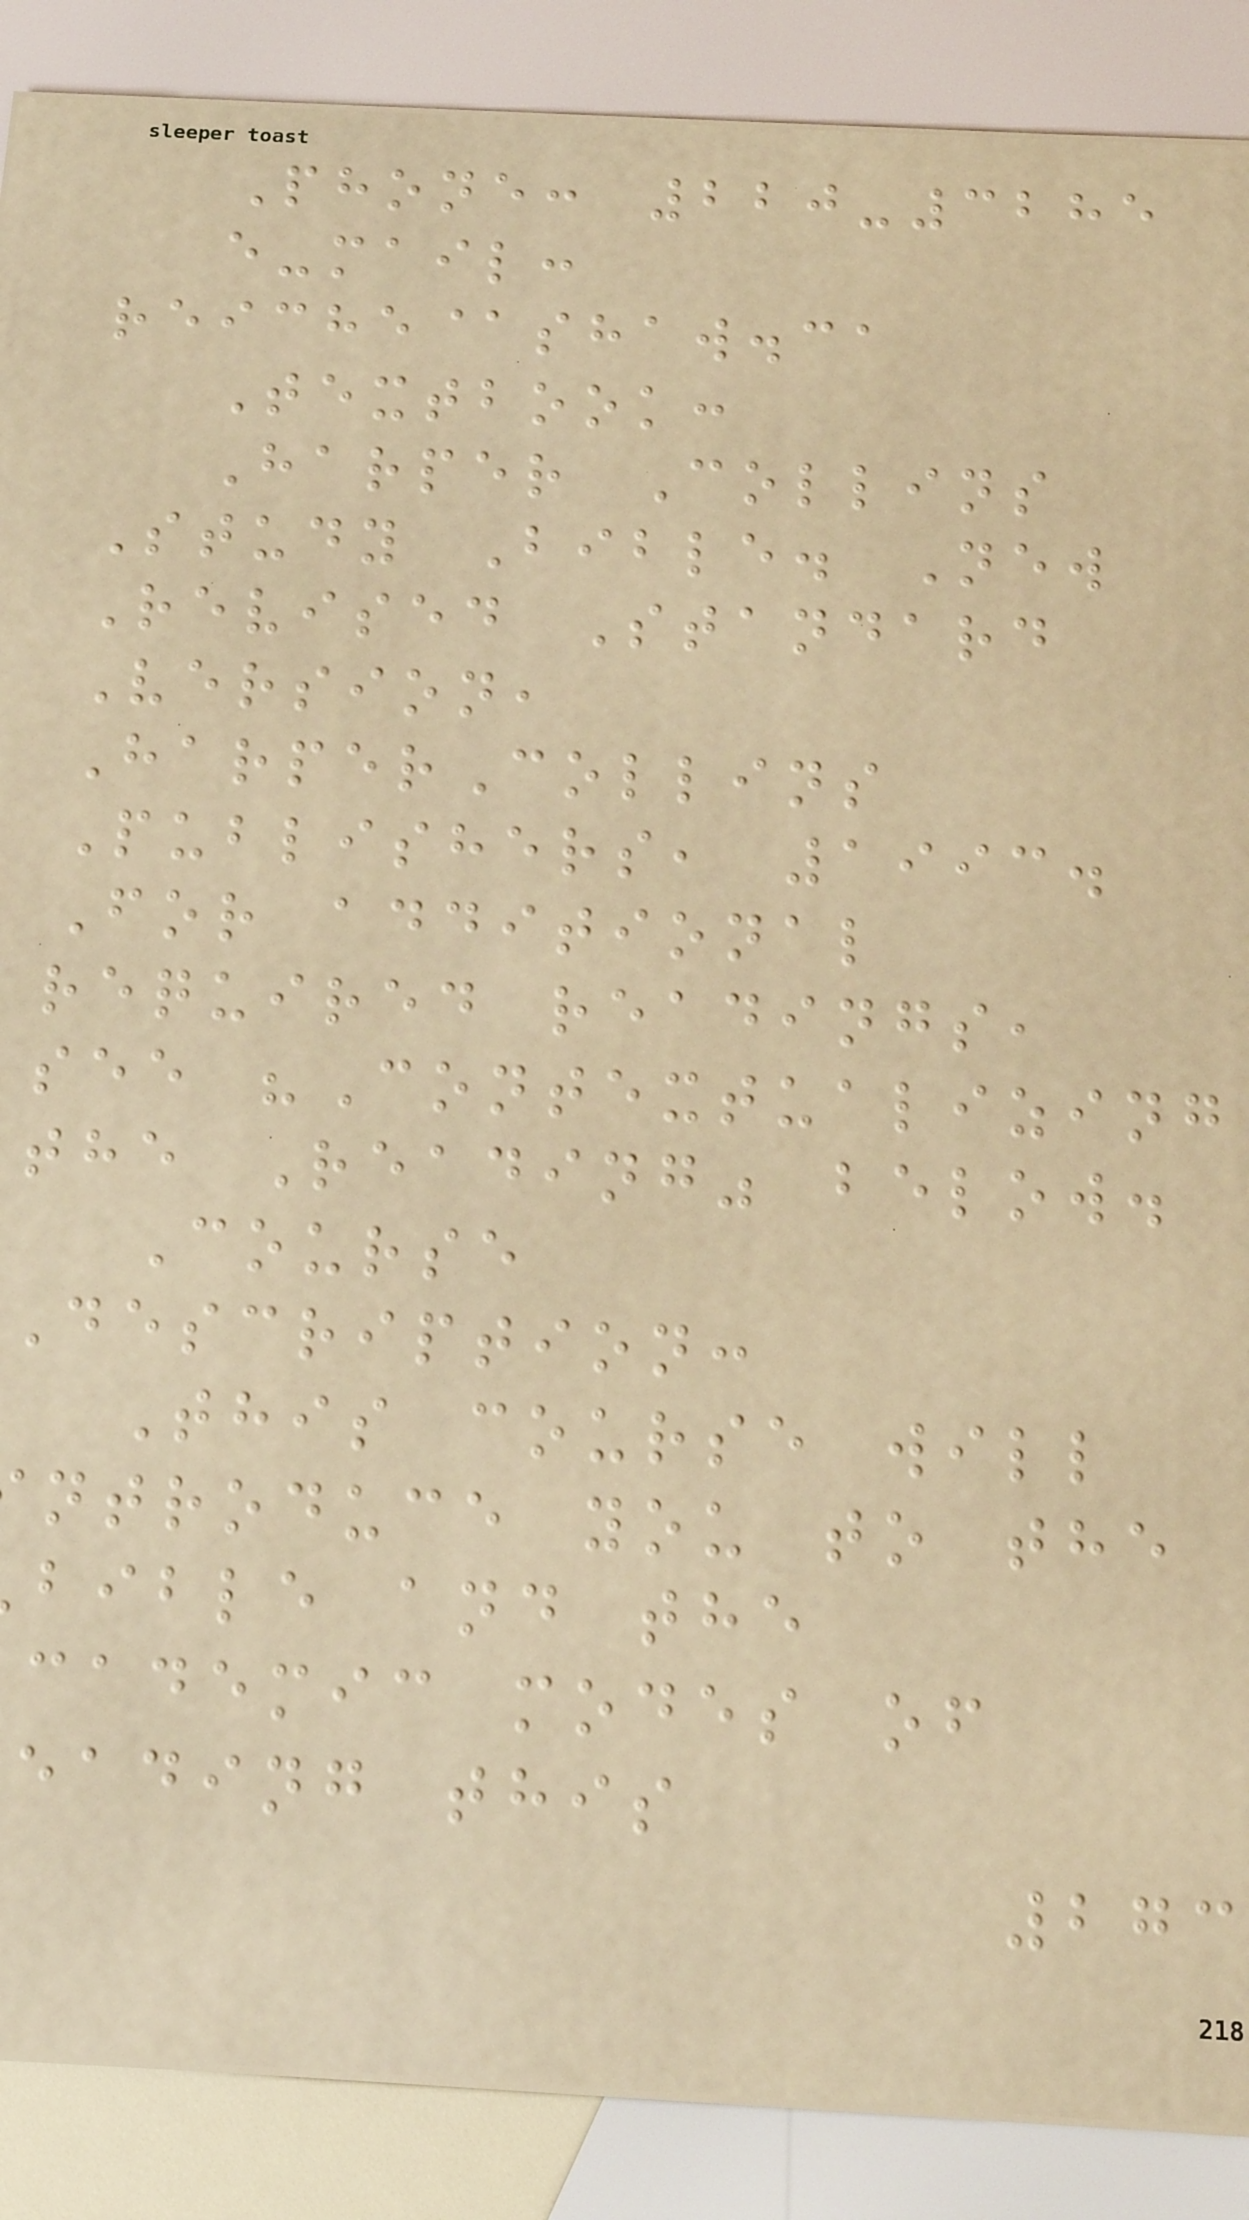Phone: 220-3285
e-mail:
reiche@shaw.ca
Textbook:
Harper Collins
Study Bible. New
Revised Standard
Version,
HarperCollins
Publishers, 1993.
For additional
required readings,
see "Contextualizing
the Reading" below.
Course
Description:
This course will
ntroduce you to the
bible and the
cademic modes of
eading this
273
